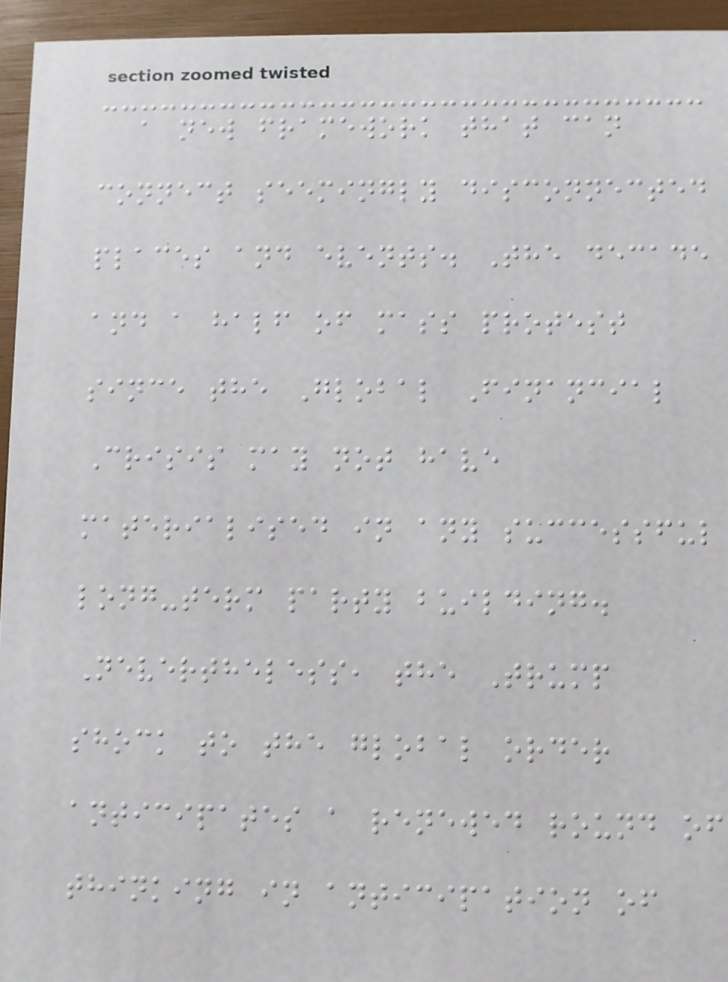a new framework that can
connect seemingly disconnected
places and events. The decade
and a half of mass protest
since the Global Financial
Crisis may not have
materialised in any successful
long-term party building.
Nevertheless, the Trump
shock to the global order
anticipates a renewed round of
thinking in anticipation of
